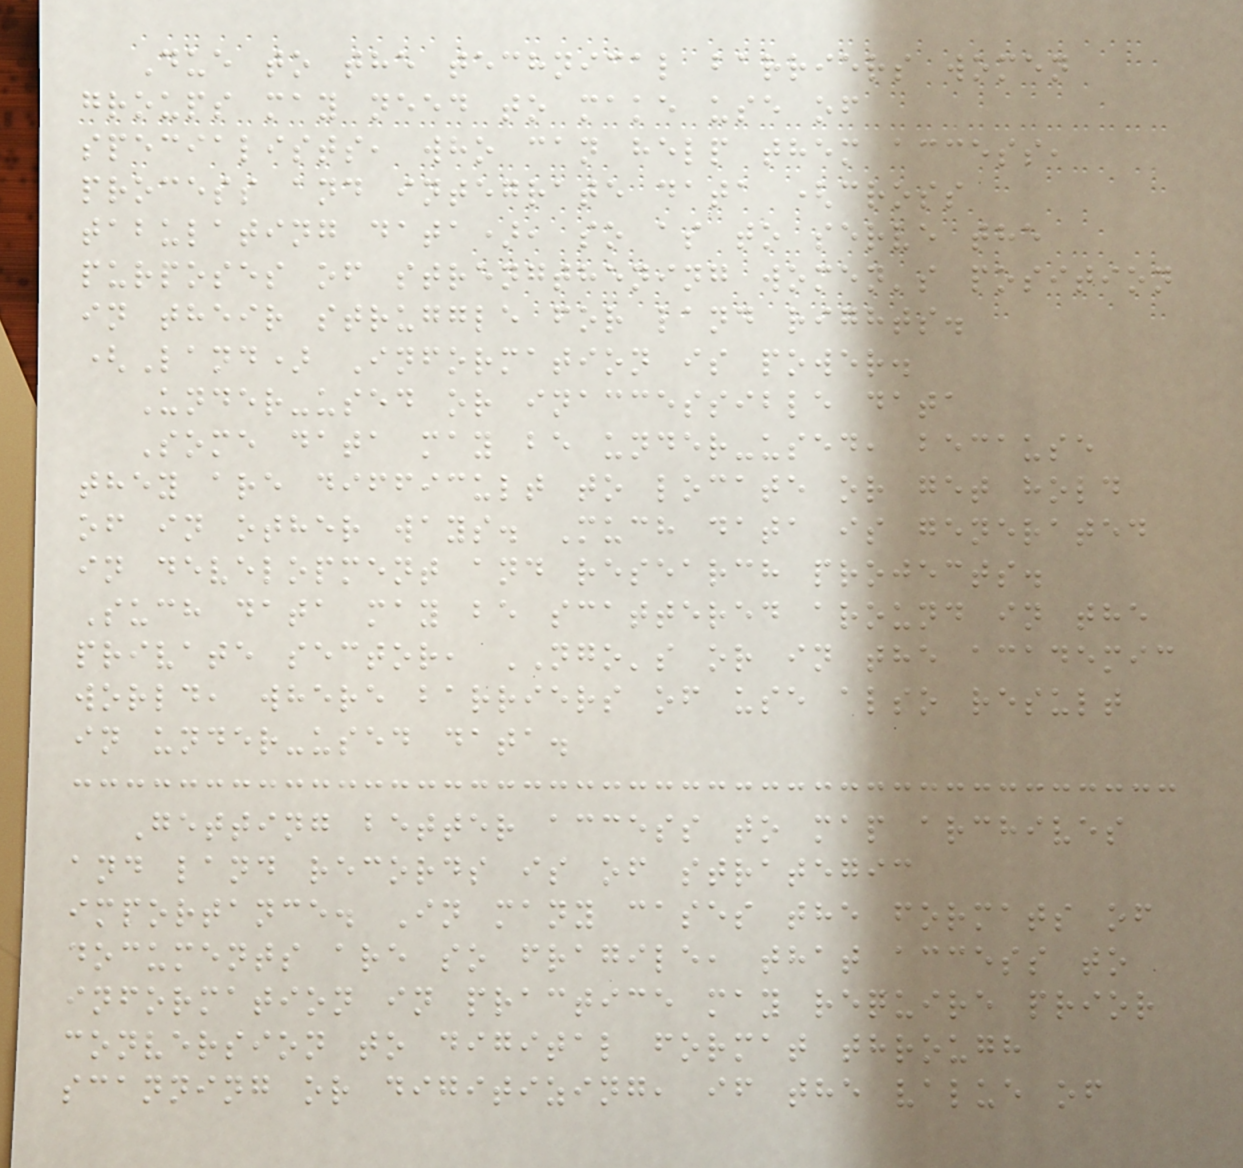Due to the technical barriers women
groups may need to make use of
specialists, who can help them access,
process and integrate data (cross
tabulating data), so as to serve the
purposes of strengthening women's position
in their struggle for land rights.
(Land) Information is power.
Under-used or inaccessible data
Some data may be under-used, because
they are difficult to locate or get hold
of in other ways. Much data is generated
in development and research projects.
Such data may be scattered around in the
private sector, NGO's or in the academic
world, where barriers of use also result
in under-used data.
Getting better access to map archives
and land records is of strategic
importance. In many cases the formats of
documents are so fragile, that access to
information in practice may require prior
conversion to digital format through
scanning or digitizing, if the value of
